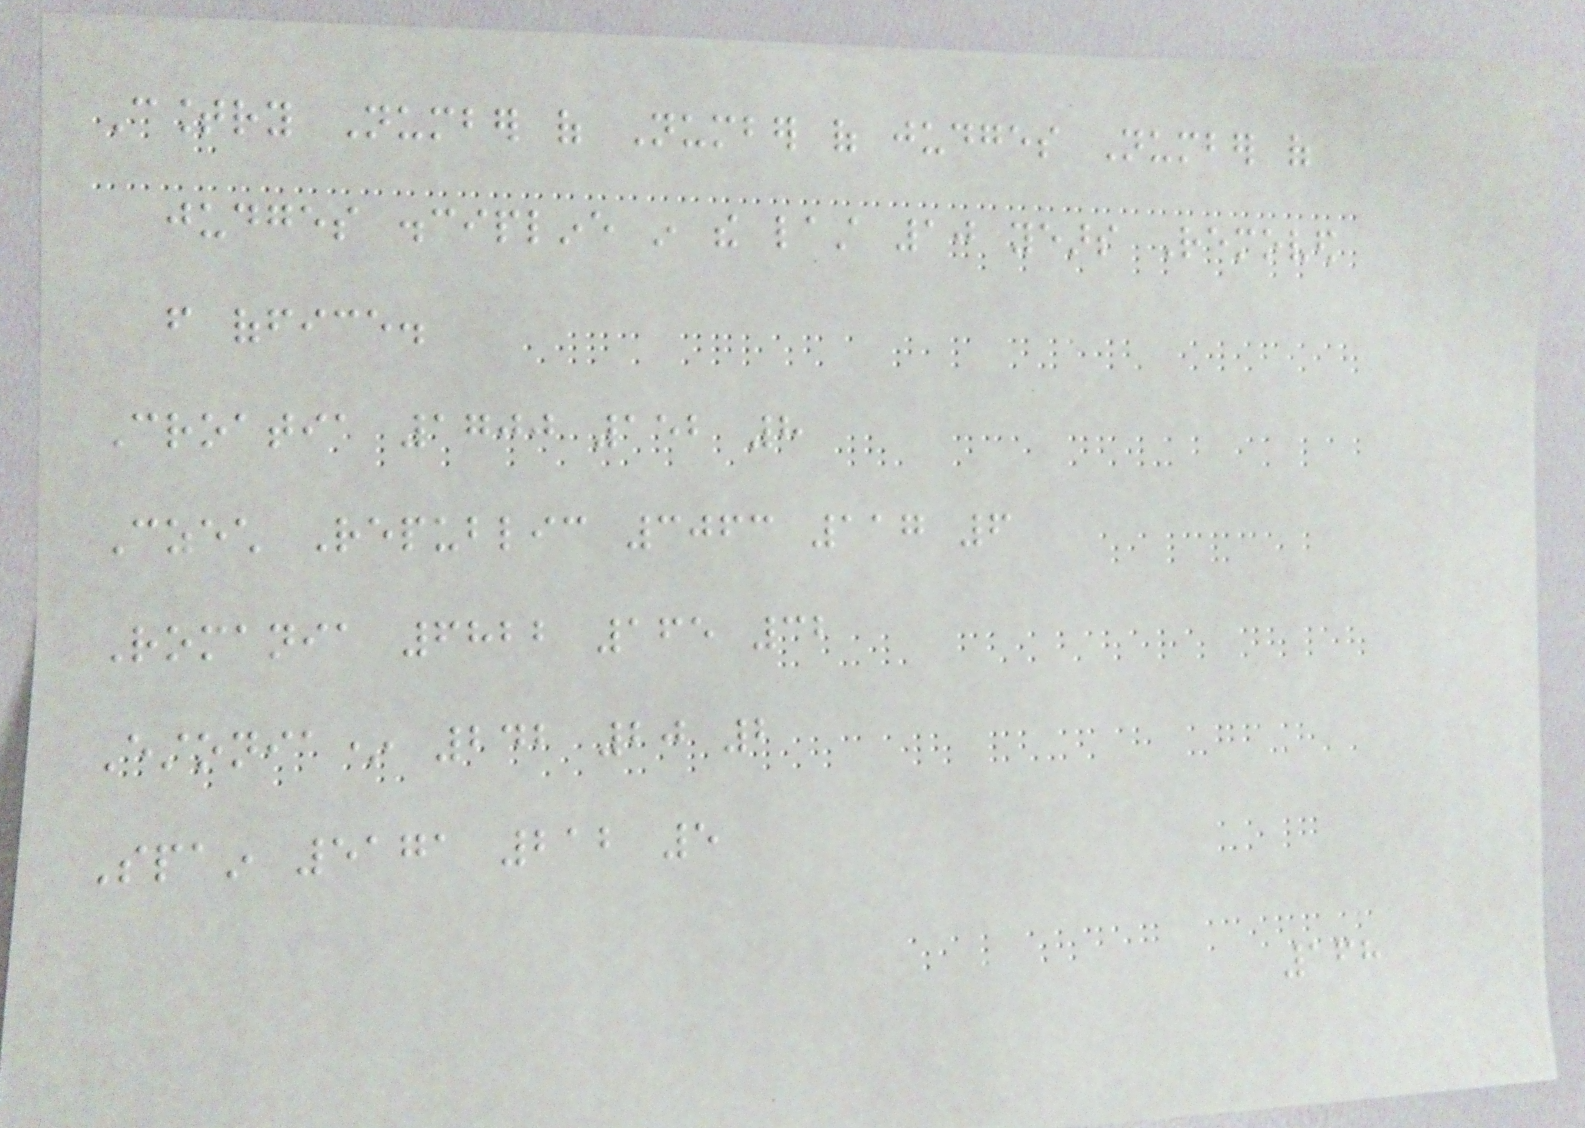Country Number of Number of judges Number of
judges discipline in the last 10 years Removed
from office.
Croatia 1700 152 8
Czech Republic 3063 117 6
Romania 6822 165 32
Estonia* 242 20 2
Spain 5171 212 5
168
